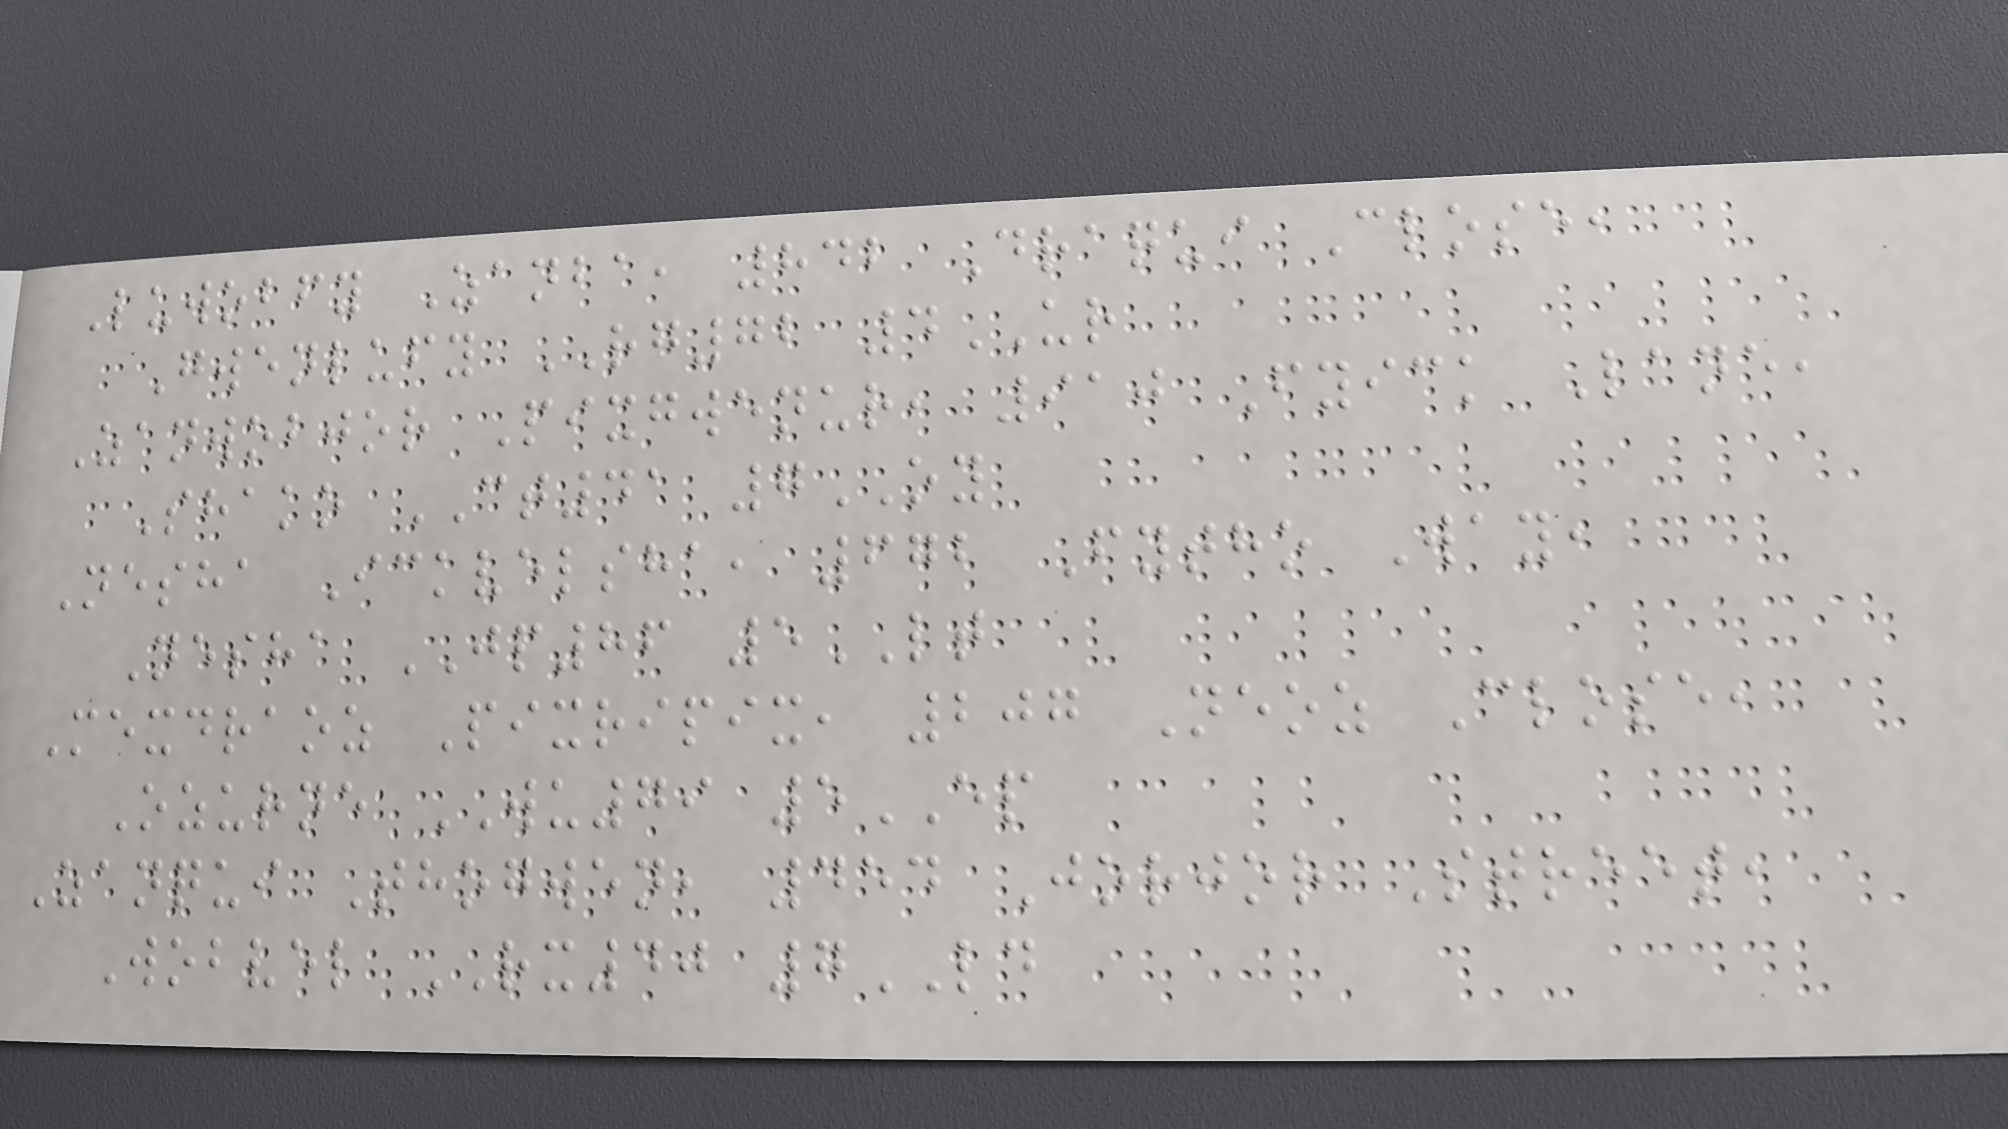Luwobfy Zanba, 842 Draqui Close,
Gwenlufy RG72 4UR
Zanwobjor Pixgwenur, 910 Fyick Lane,
Shako CT41 7OY
Nesha Ickvelsha, 672 Fytho Way,
Nesha JP86 5LT
Mexdraoz Pixripix, 207 Neoz Close,
Ozurne WU79 5EP
Zanqui Thogwen, 454 Jorjor Street,
Wobvel RX40 7LD
